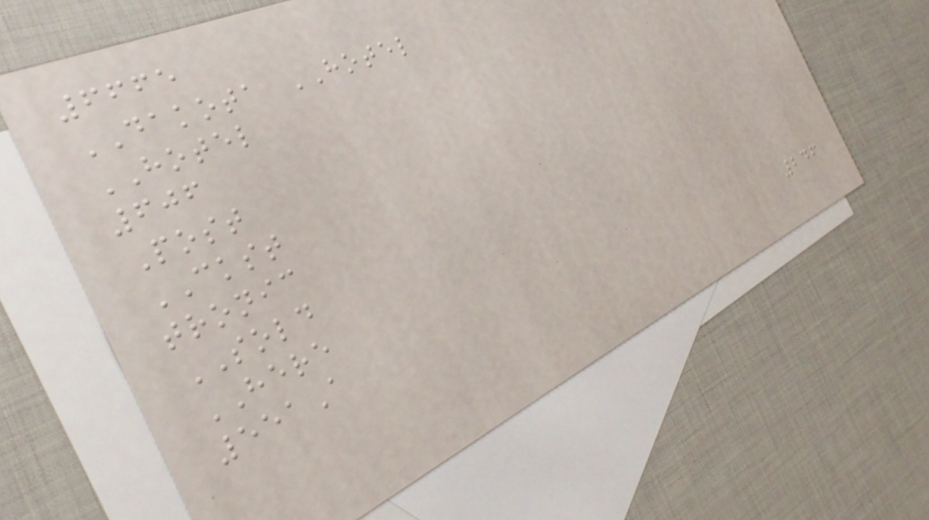6665
DAKOTA HOTEL
HOTEL
606
Post
CKST
tronic
SOLD
HERE
551A
246
